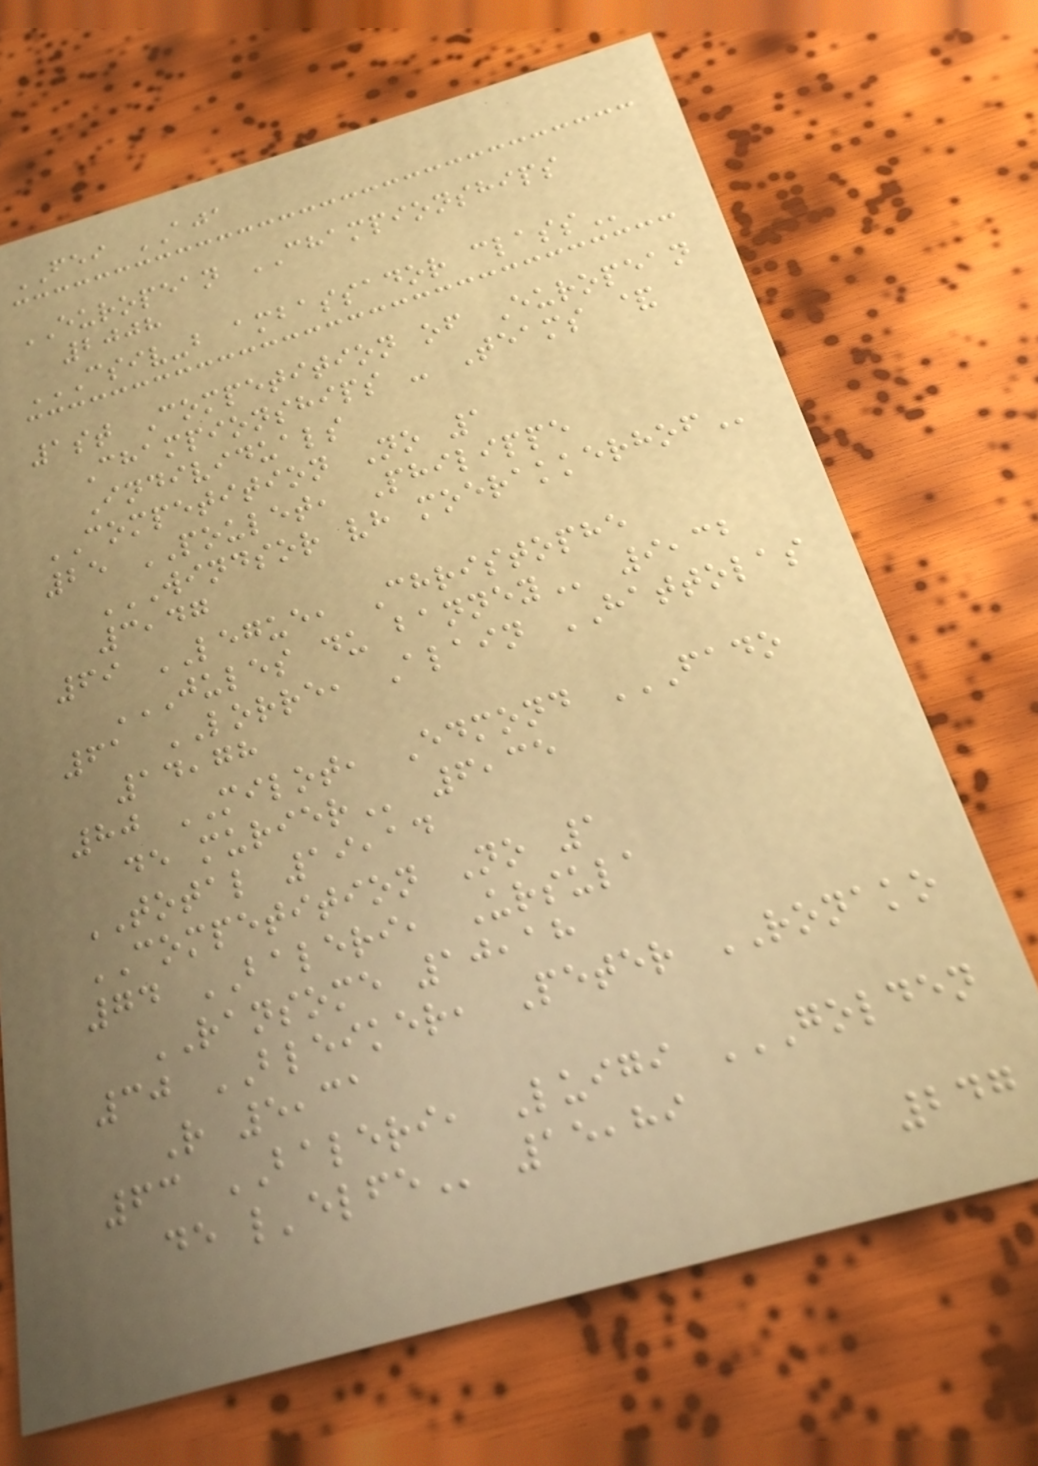FEI AJA
EUROPEAN CHAMPIONSHIPS
2008
CSIV-B AMBASSADOR CLASS
1st Competition of European
Championships - Teams &
Individuals
COMPETITION No 1
25 POULET, Philippe
WINDSOR VH MOERAKKERHOF
3,47
69 LEGUE, Christophe
JULES DU BANNEY 9,32
61 LORRE, Alain HATTOLAS
14,78
80 MILOT, Edmond FADO
DE MURIER 6,35
TOTAL 19,14
COMPETITION No 1
74 BALERI, Ursula
RANSOME 10,18
30 BLEIKER, Peter RONAKO
R 5,31
63 BALERI, Luigi GOLDEN
DE L'ELFE 15,89
247
